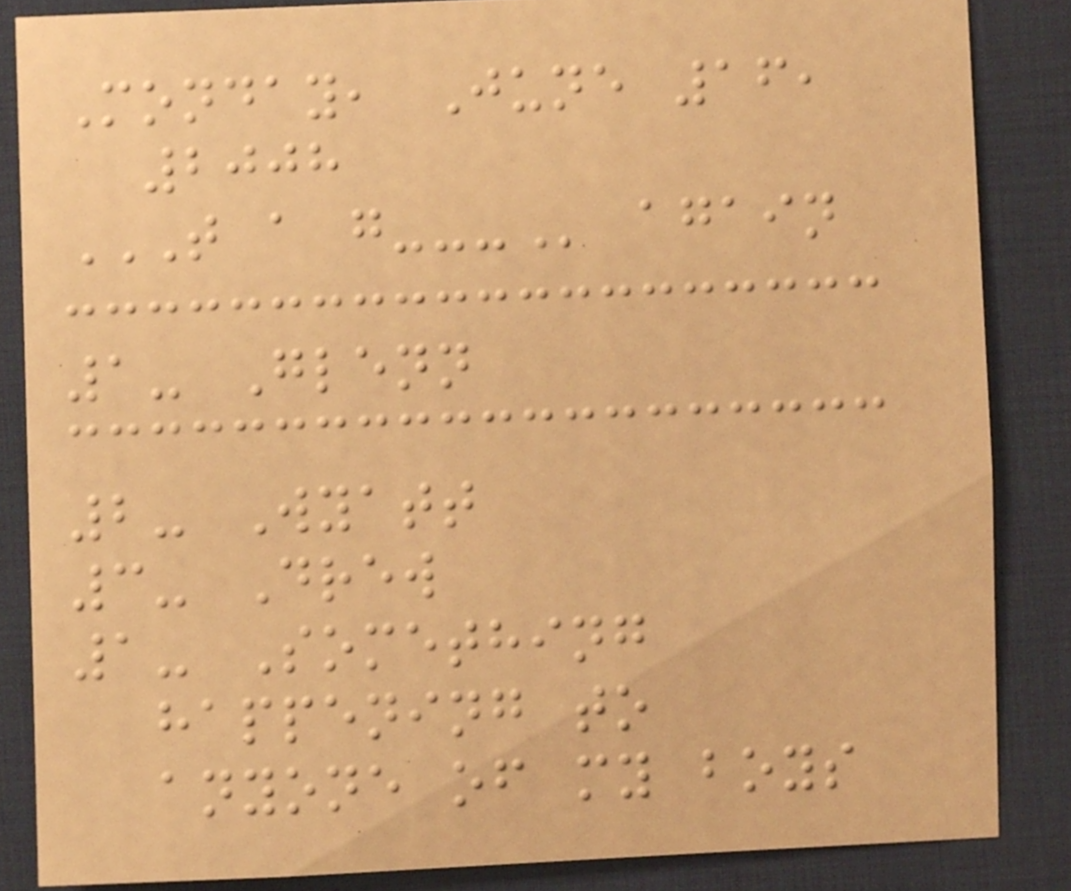Monday, June 16,
2008
T A G--- again
1- Glenn
2- Wyatt
3- Drew
1- Something
happening to
anyone of my boys
